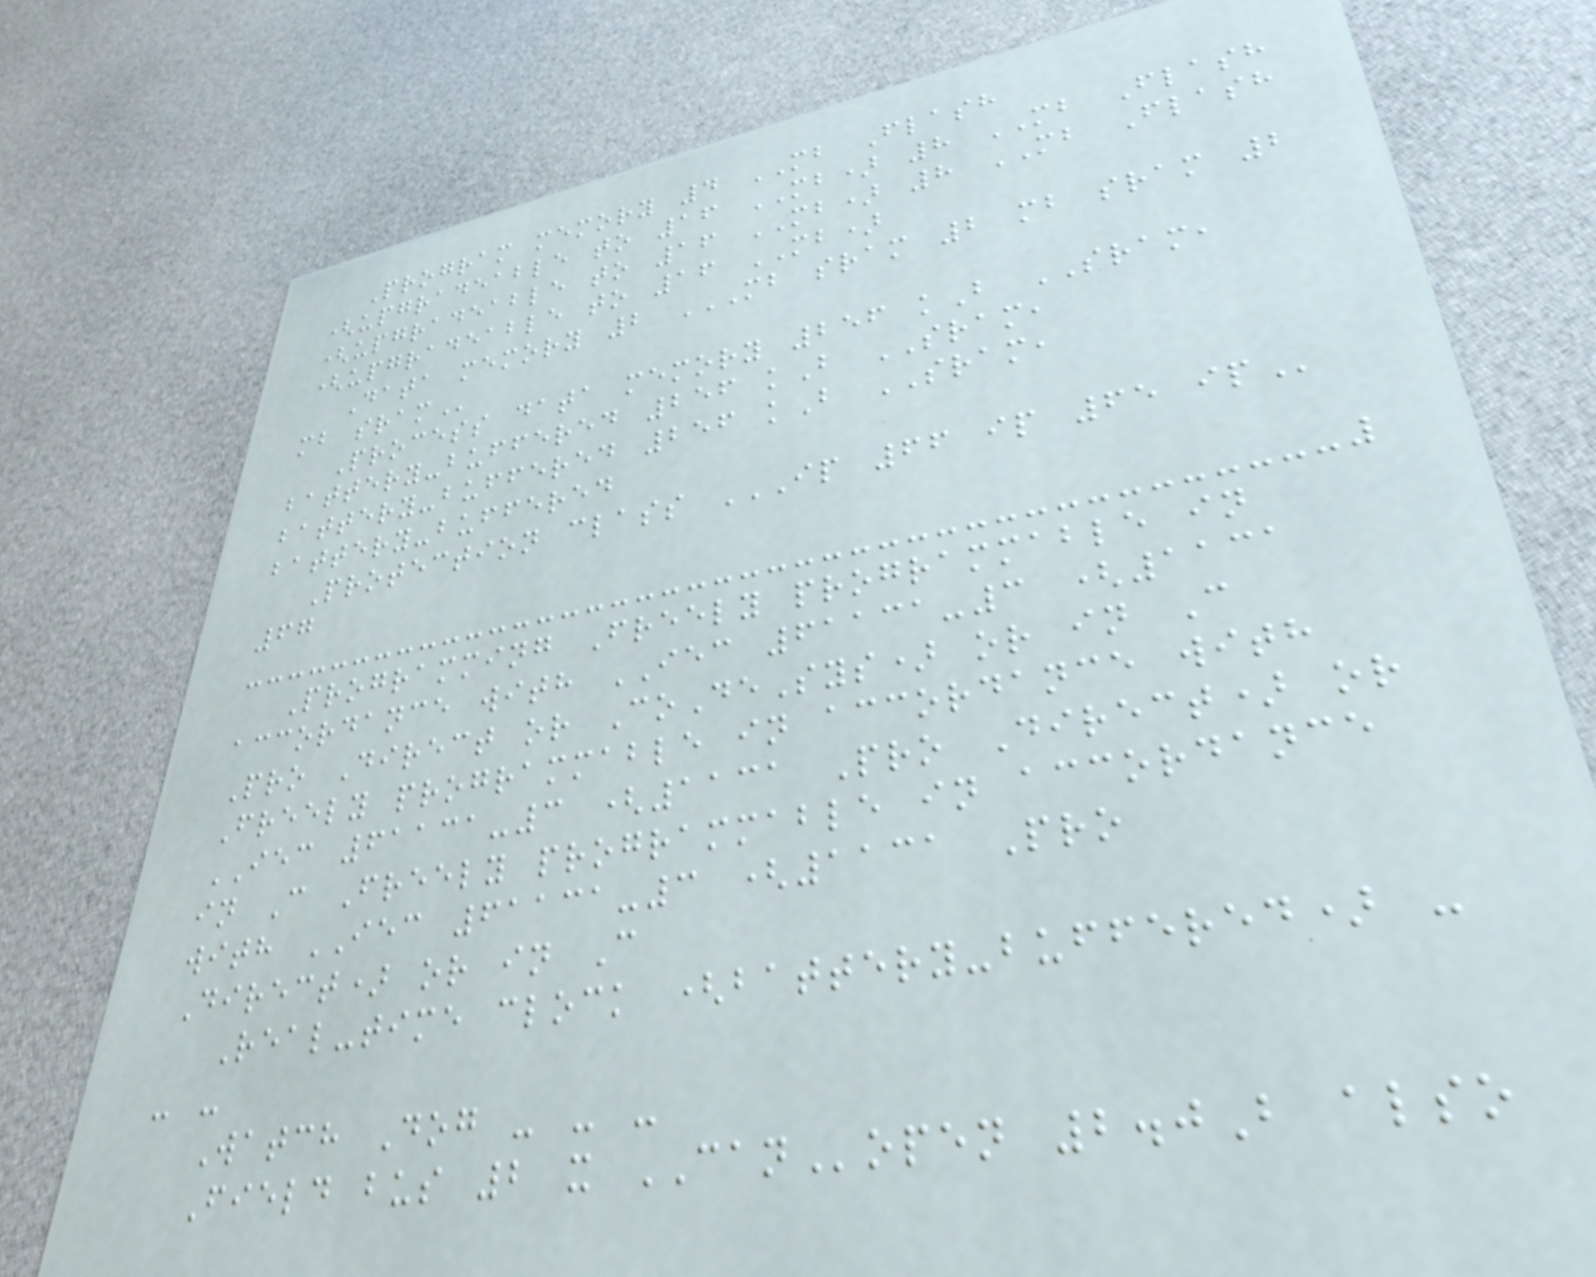Program memory 4 MB Flash
(upgradeable to 16 MB) 8 MB Flash
(upgradeable to 16 MB) 8 MB Flash
(upgradeable to 16 MB)
Data memory 2 MB SRAM 2 MB SRAM 2
MB SRAM
Process data memory 256 kB SRAM,
battery-buffered 256 kB SRAM,
battery-buffered 256 kB SRAM,
battery-buffered
Protection class IP 66 IP 65 IP
67
Programming Freely programmable in
accordance with IEC 61131-3 (1131
Pro Direct or CoDeSys) or in C
Freely programmable in accordance with
IEC 61131-3 (1131 Pro Direct) or
in C Freely programmable in accordance
with IEC 61131-3 (1131 Pro
Direct) or in C
Real-time clock (battery-buffered) -
- -
Watch Dog - - -
Field bus 2 x CANopen 2.0B also
